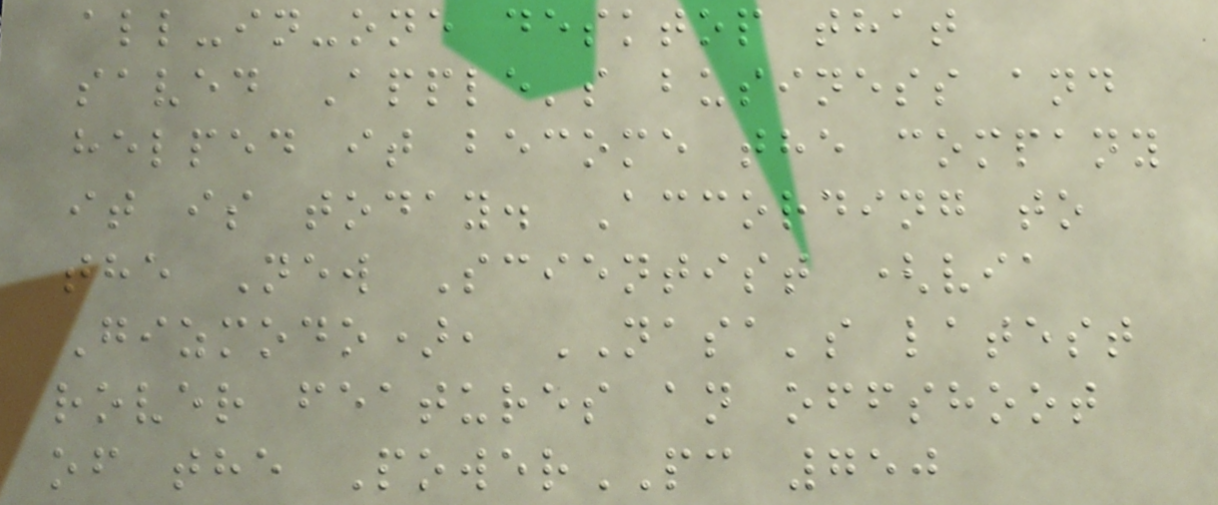all-in-one desktop that
saved Apple's business and
helped it become the company
it is today. According to
the New Scientist (via
Gizmodo), NASA's latest
rover features an offshoot
of the PowerPC 750
